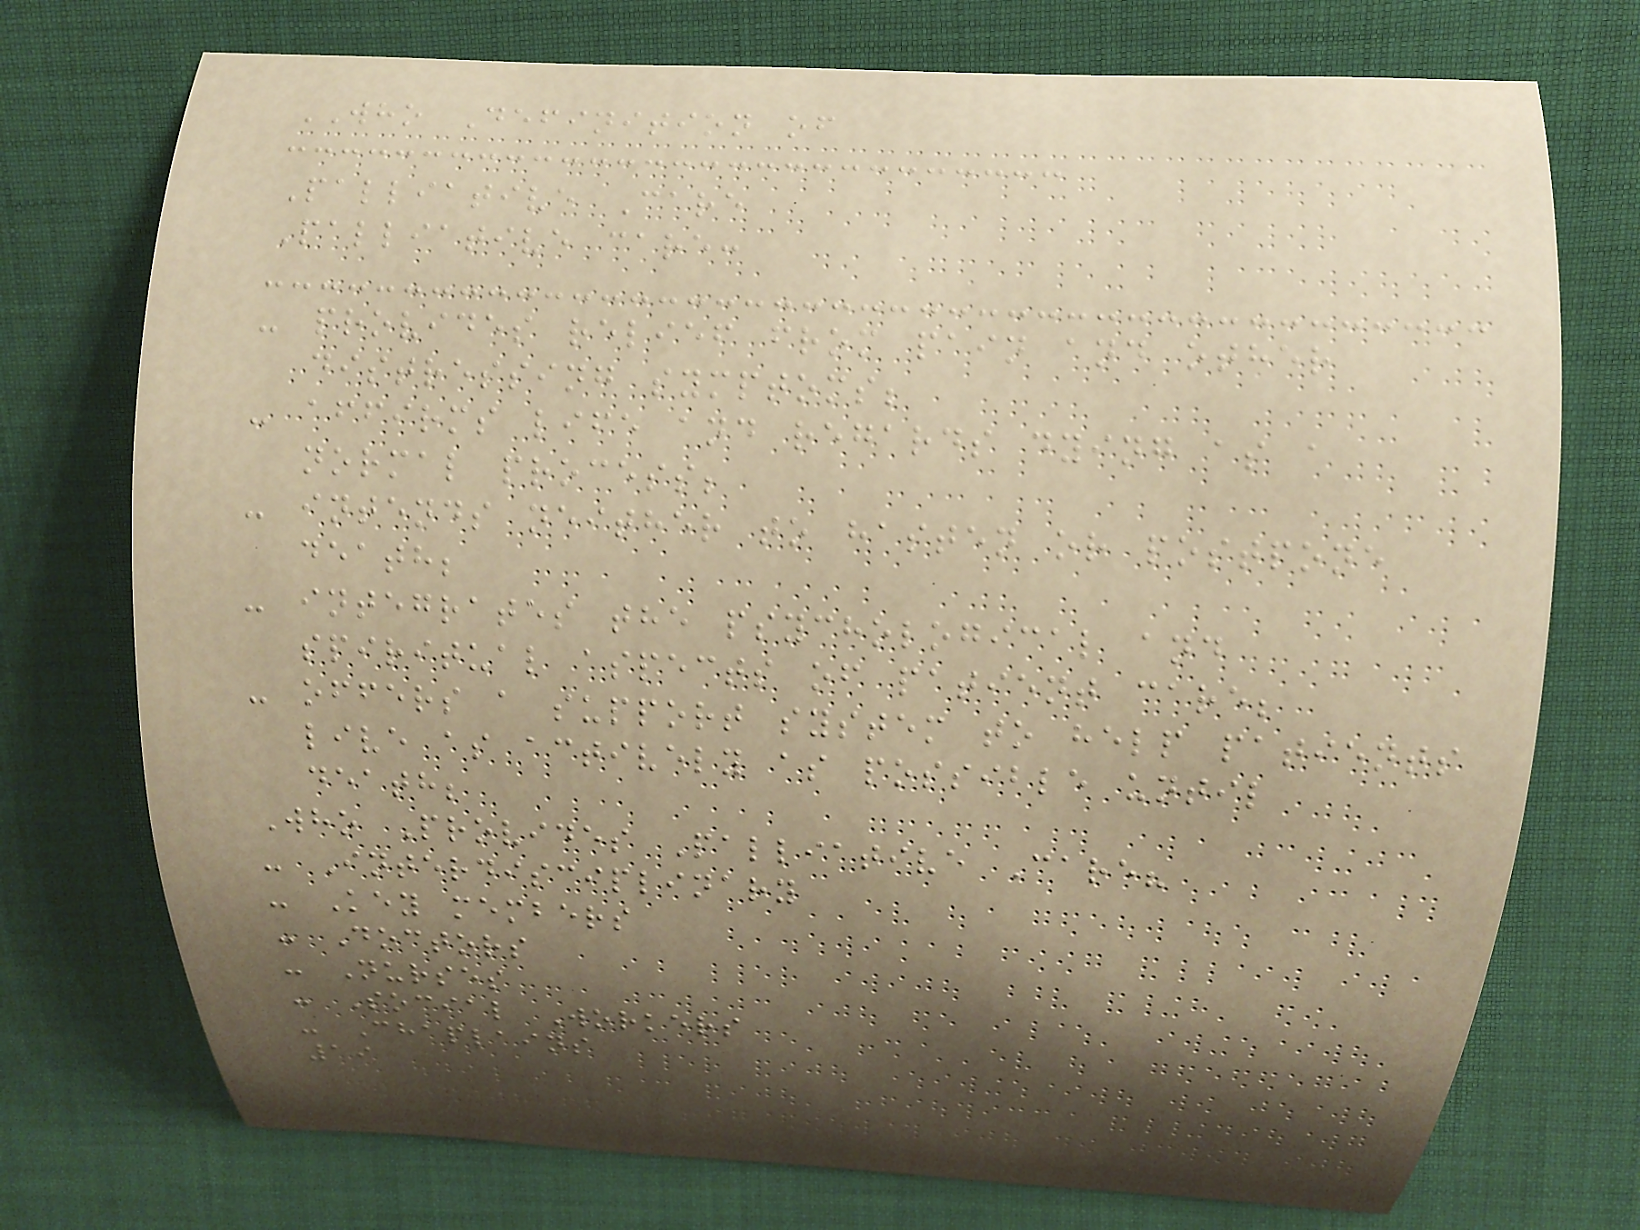WHO Definition of
Palliative Care
Palliative care:
- provides relief from pain and other
distressing symptoms;
- affirms life and regards dying as a
normal process;
- intends neither to hasten or postpone
death;
- integrates the psychological and
spiritual aspects of patient care;
- offers a support system to help patients
live as actively as possible until
death;
Who Provides Palliative Care?
- Interdisciplinary
- Key members
- Doctors
- Nurses
- Social Workers
- Chaplains
19
